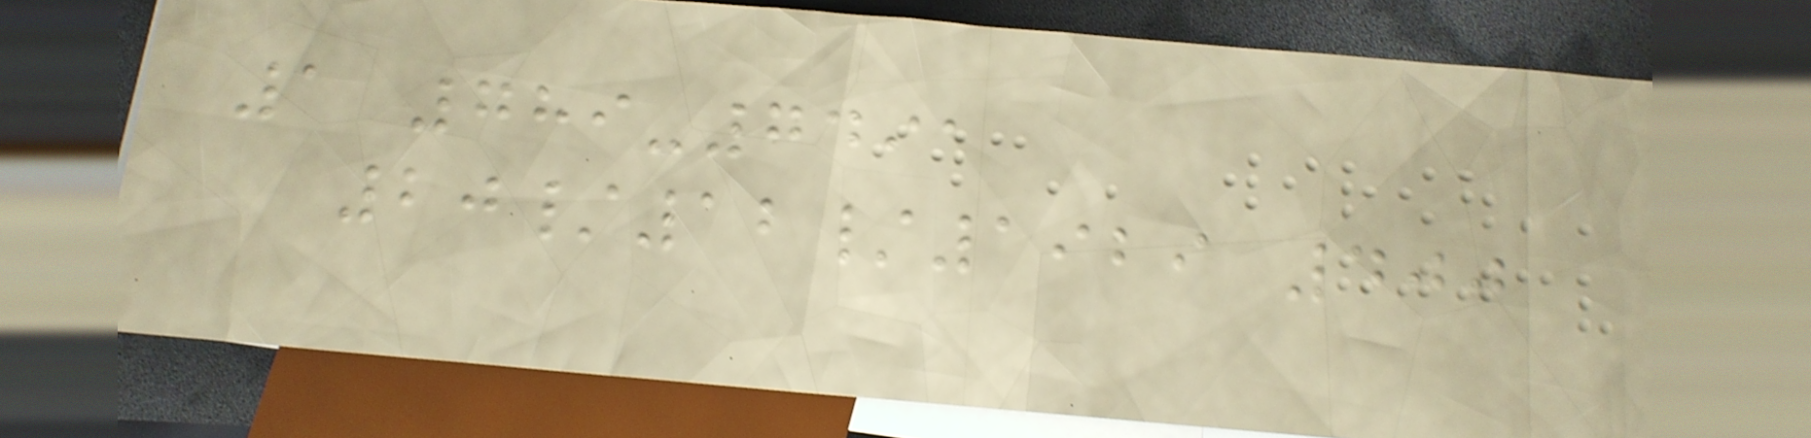1 789-7491
20/12/1929 400
